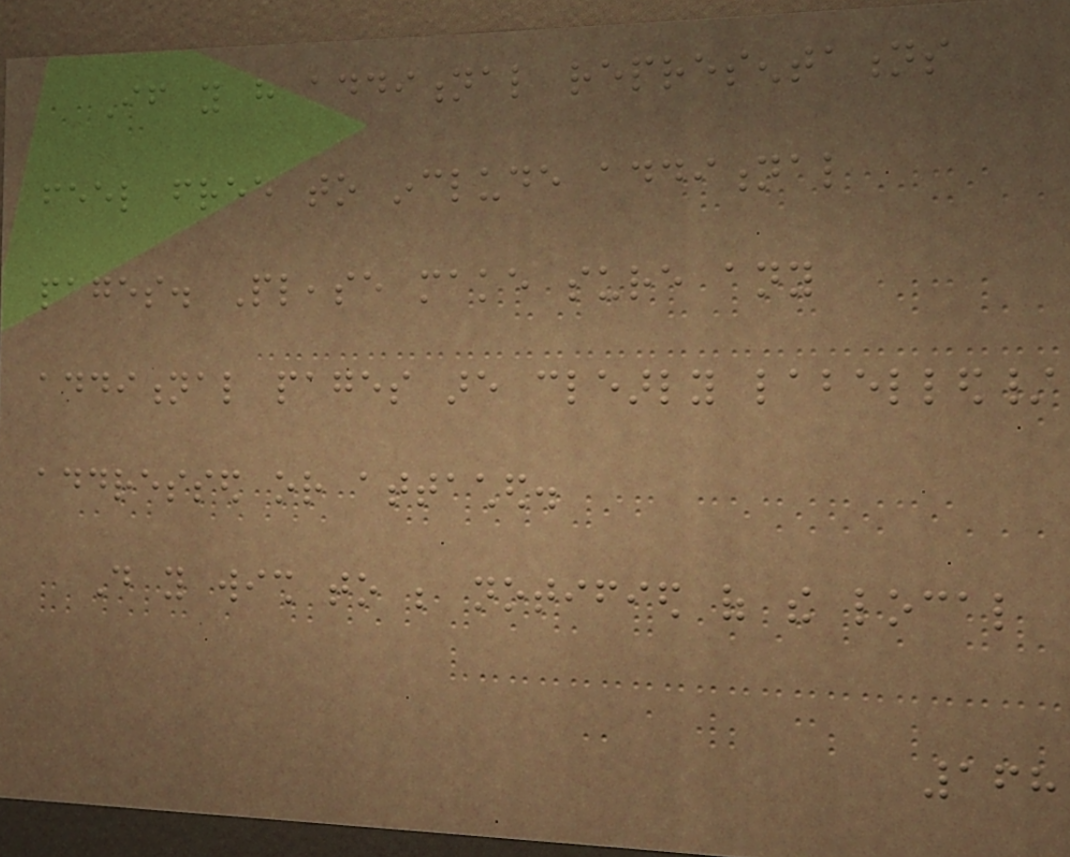If you have additional representations
feel free to include additional
pages. Please make sure any
additional pages are clearly labelled/
addressed or attached.
Do you wish to be notified of the local
168
